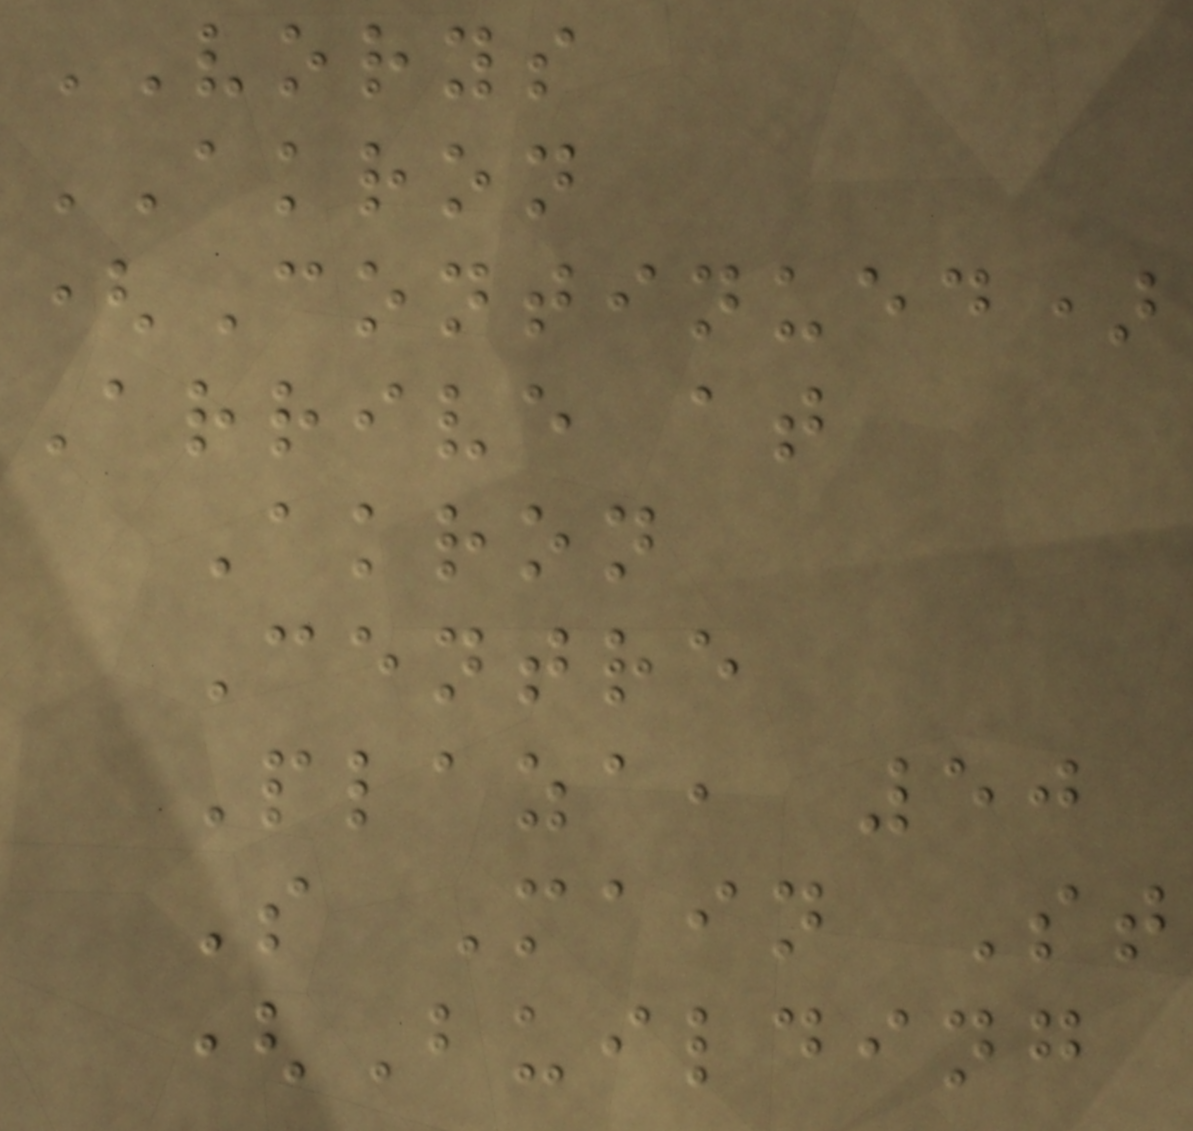VORYS
AKRON
(Continued)
Arrive at
Akron
Centre
Plaza, 50
S Main St
(Building
